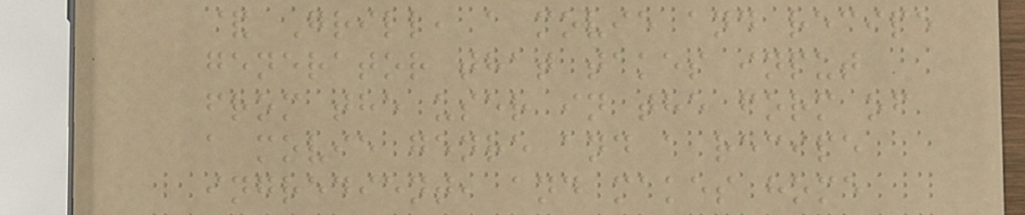& Grill, a movie and recipe
generator that takes input
from the user in the form of
a movie genre and a recipe
ingredient, and makes home
